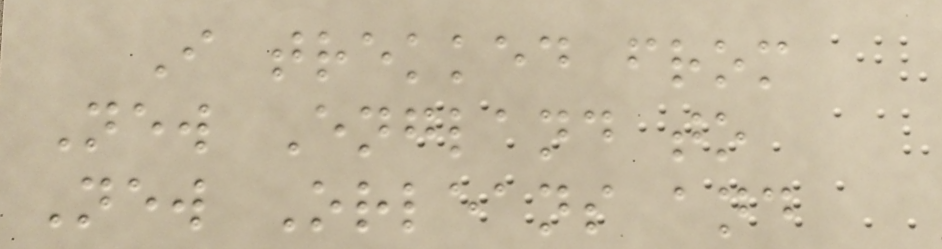I trekked from
New England to
New Orleans and
